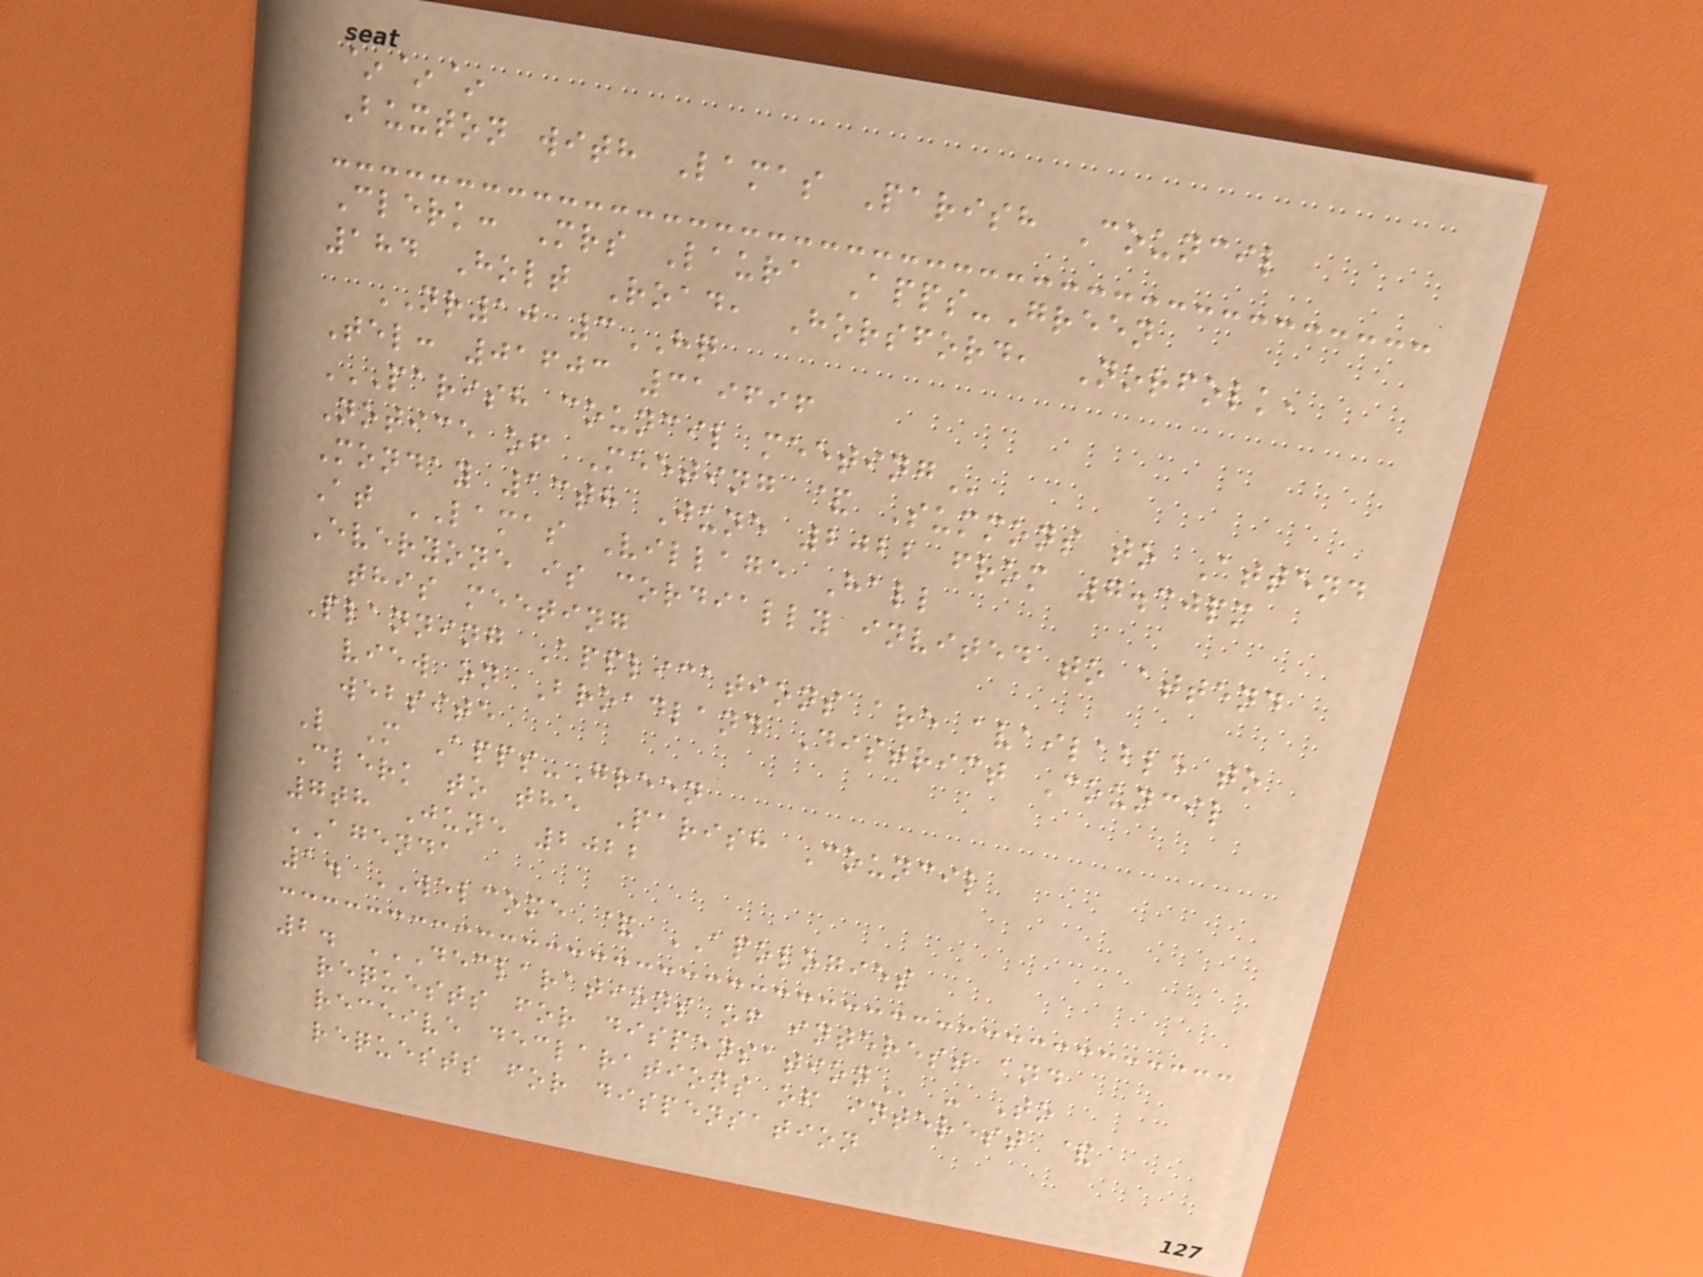~~~
Buxton with Lamas Parish Council
Clerk: Mrs Laura Apps-Green
184 Holt Road, Horsford, Norfolk,
NR10 3HQ
Tel: 01603 319696
PARISH COUNCIL MEETING
Notice of Meeting & Summons to Attend
Monday 13th June 2022 from 7.30pm
At LAMAS Village Hall
Everyone is cordially invited to attend
this meeting
Planning Applications are available to
view on Broadland District Council
website
L M Apps-Green
Clerk to the Parish Council
7th June 2022
AGENDA
1. WELCOME & APOLOGIES
2. DECLARATIONS OF INTEREST AND
REQUESTS FOR DISPENSATION - To
receive declarations of interest &
requests for dispensation
